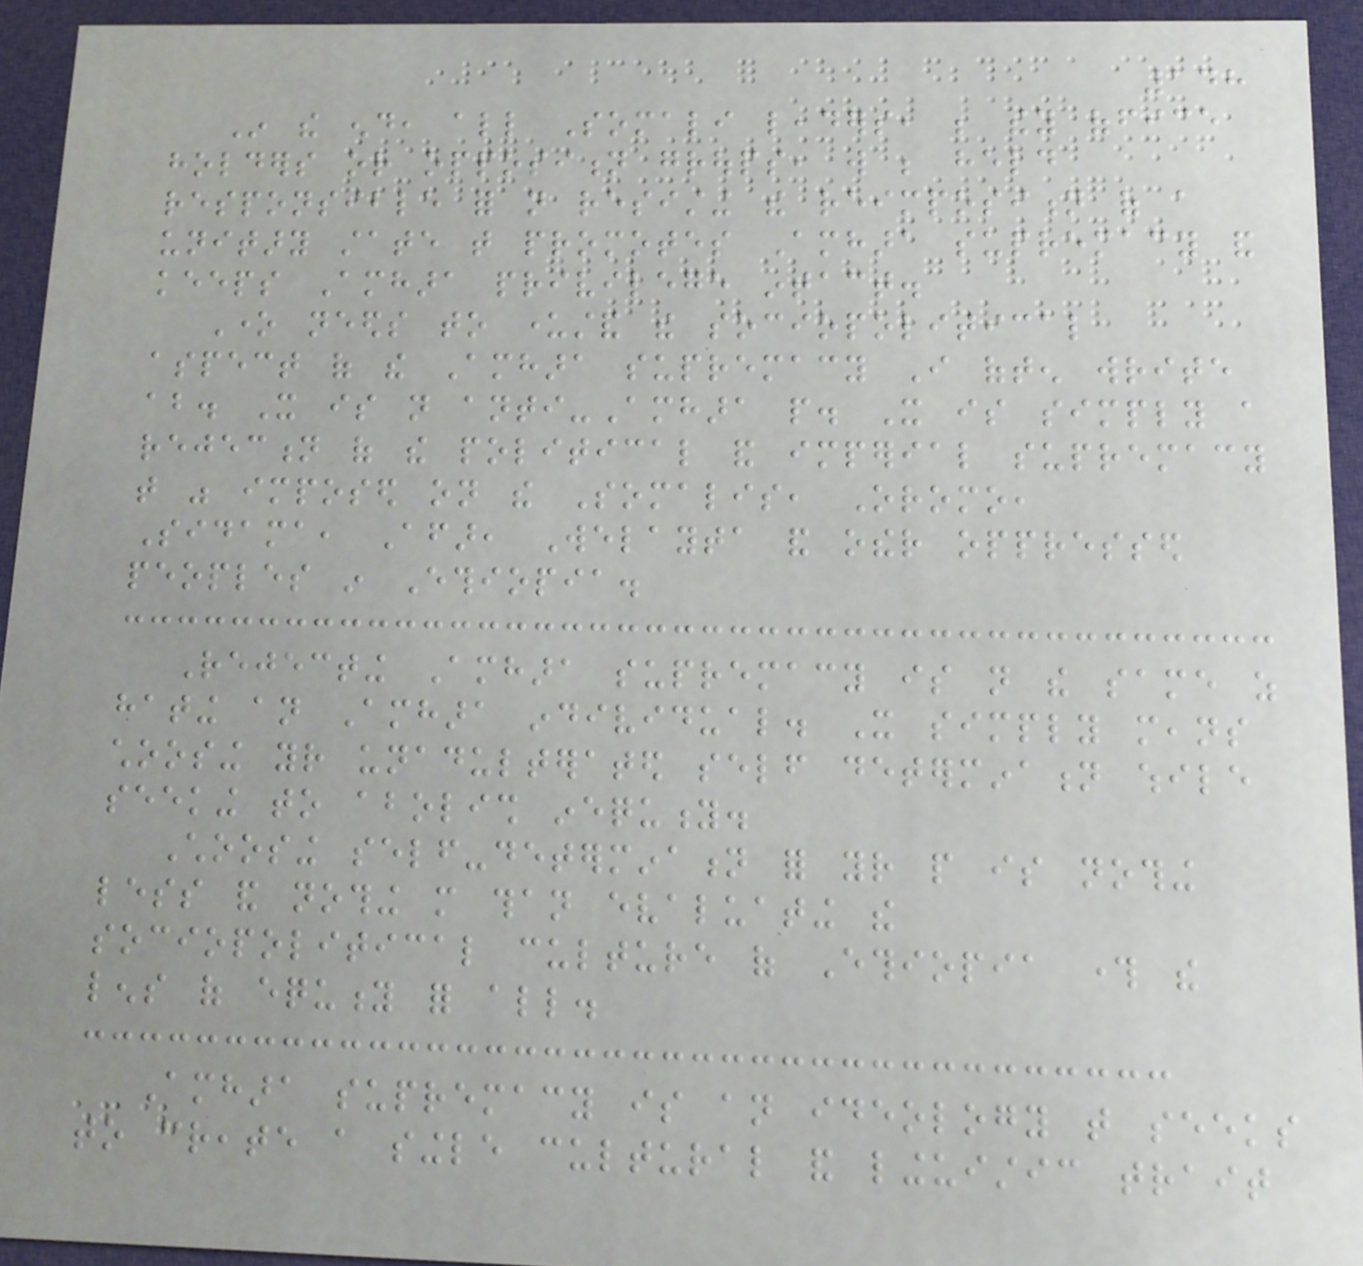148
In the end, all Somali leaders, be they office
holders or opposition groups, will be held
responsible for not resisting the reimposition of a
unitary state that promotes Amhara supremacy and
keeps Amhara privilege intact.
One needs to understand the sociopolitical
aspect of the Amhara supremacy I often write
about. It is not anti-Amhara people. It is simply a
rejection of the political and imperial supremacy
that was imposed on the Somalis, Oromo,
Sidama, Afar, Welayta and other oppressed
peoples in Ethiopia.
Rejecting Amhara supremacy is not the same as
hating an Amhara individual. It simply means
choosing your unadulterated self determination while
seeking to abolish inequity.
Choosing self-determination for your people is nothing
less and nothing more than evaluating the
sociopolitical culture of Ethiopia through the
lens of equity for all.
Amhara supremacy is an ideology that seeks
to create a single cultural and linguistic trait
